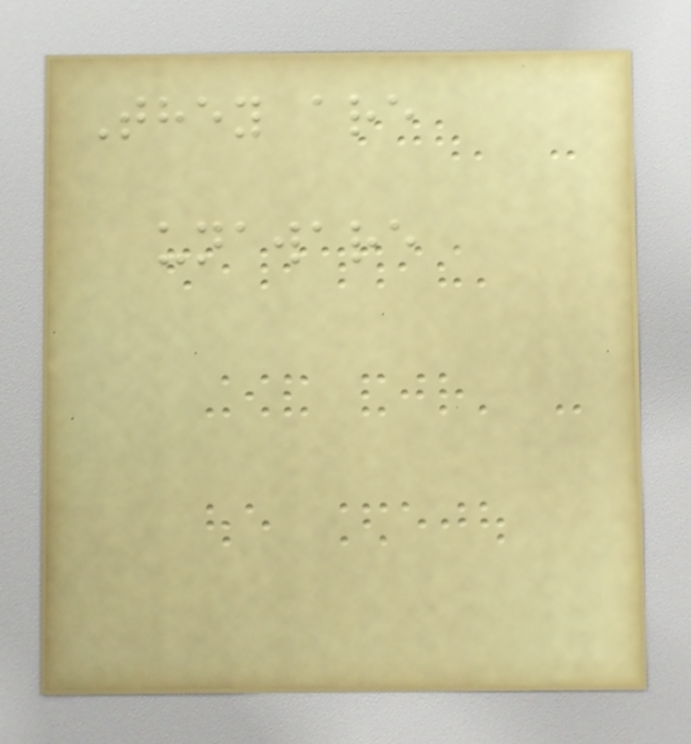They are
unaware
